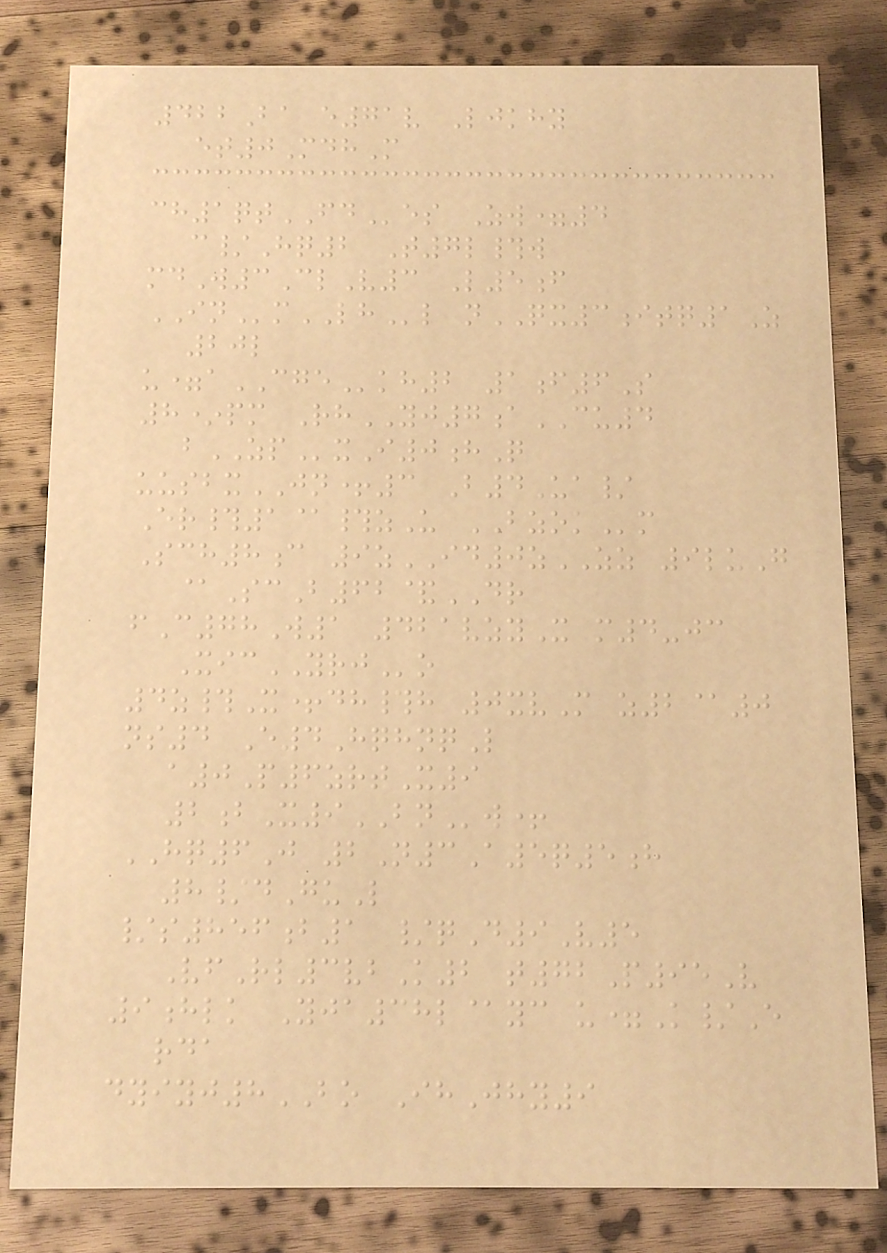422Ba e71v Ljkhy
et0MdhM
ch1qtFDes Zw=4
c/Hq2 T7l#w
mdW3ClV3 L5f
INmLHl nQX3itq1Z
20l
u=aCGEkh2 1f6S
8*pm RhYJ7aCU4
bZPxI0hQ
uusbxJN+3 B4Ua/
Er#1@#zU BZOKm
Sch8c 9zID0zZZ 9luG
@ScB62&DR
fC78W1 421vzyX m4-jc
XicYRJo
4z#X+dh#h 0xvM z2@0
ns4 E4HqhnqL
a0P6zrtX9
2bX9BNw+
HQ6J 2N3A5q5h
8/dGuL
/s856b1 /qD9V5
VfRl3vbK2 t72P95V
9hlk Yja38l@yc u=K/E
rda
dyiyj8BO IhJhy9
